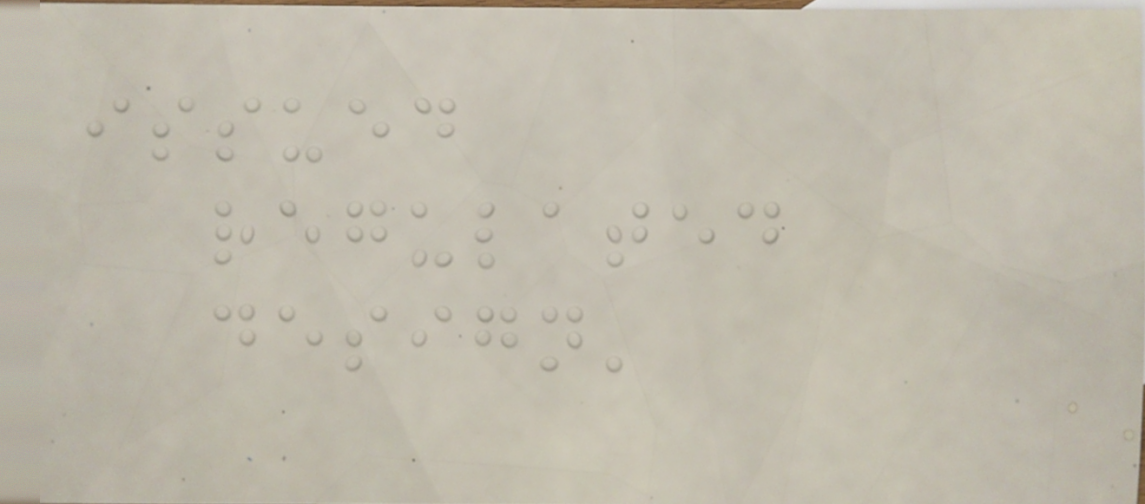issued
regulated
design'
